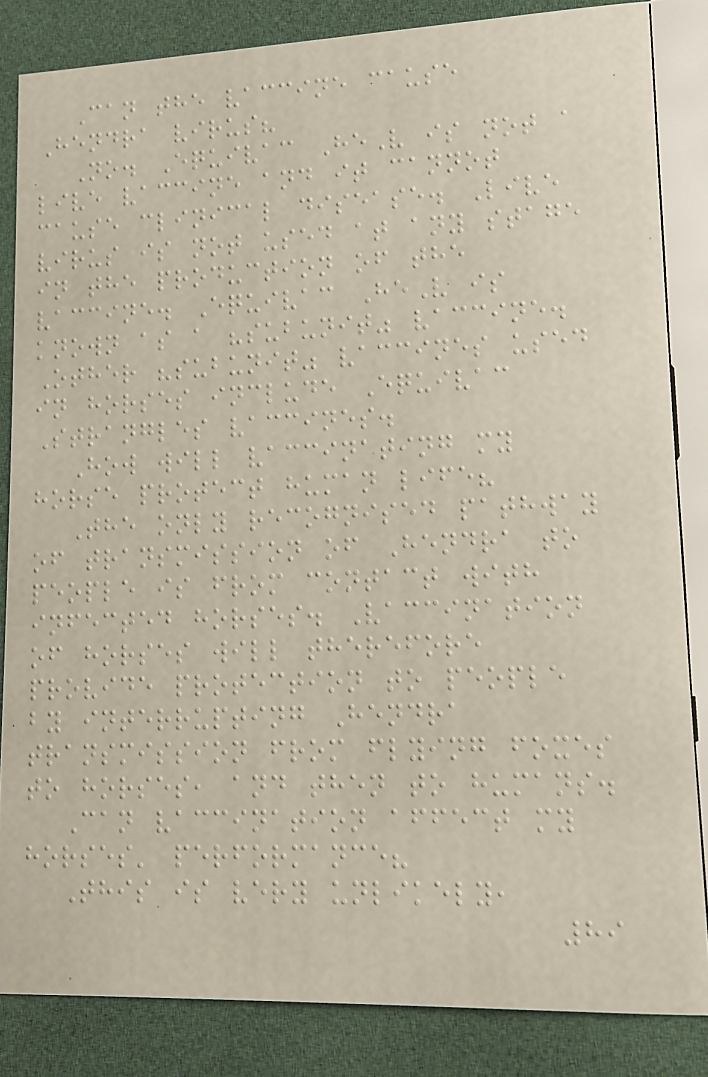Can the vaccine cause
Hendra virus?
No. Equivac HeV is not a
live vaccine and it cannot
cause clinical disease. Live
virus is not used at any stage
in the production of the
vaccine. Equivac HeV is
known as a "subunit" vaccine.
Other "subunit" vaccines used
in horses include Equivac
Strangles vaccines.
How will vaccinating my
horse protect human life?
The only recognised pathway
of transmission of Hendra to
people is from contact with
infected horses. Vaccination
of horses will therefore
provide protection to people
by interrupting Hendra
transmission from flying foxes
to horses, and then to humans.
Can vaccination affect my
horses' performance?
This is very unlikely,
89
